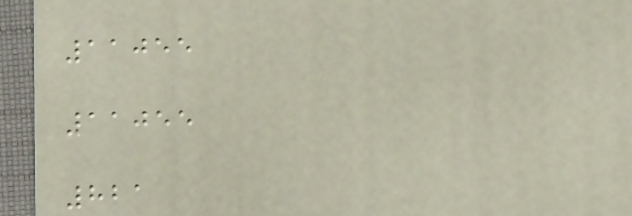11055
11055
821
